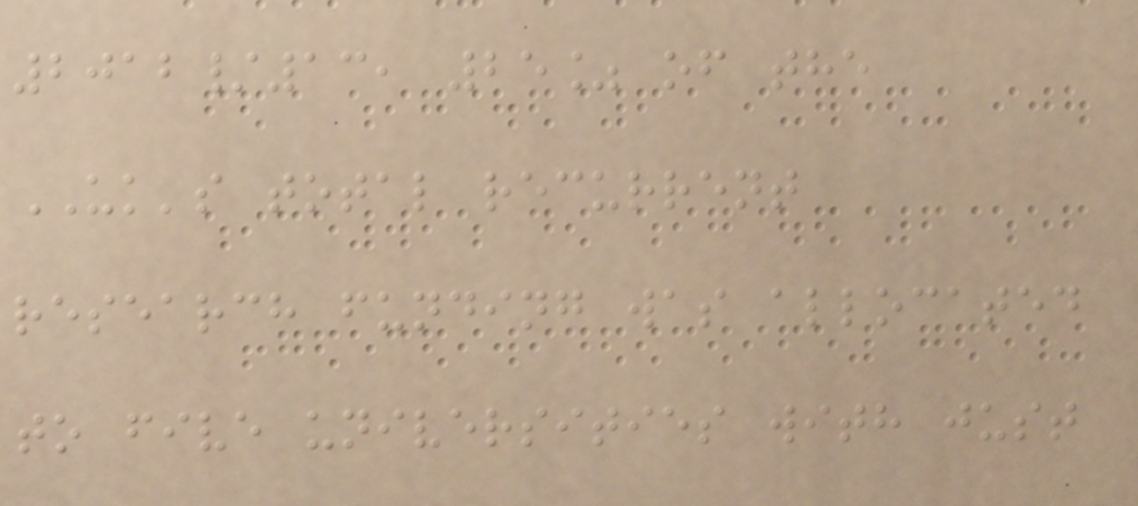2012/13, 25% of the
UK's total recurrent
research funding was allocated
to five universities with just
